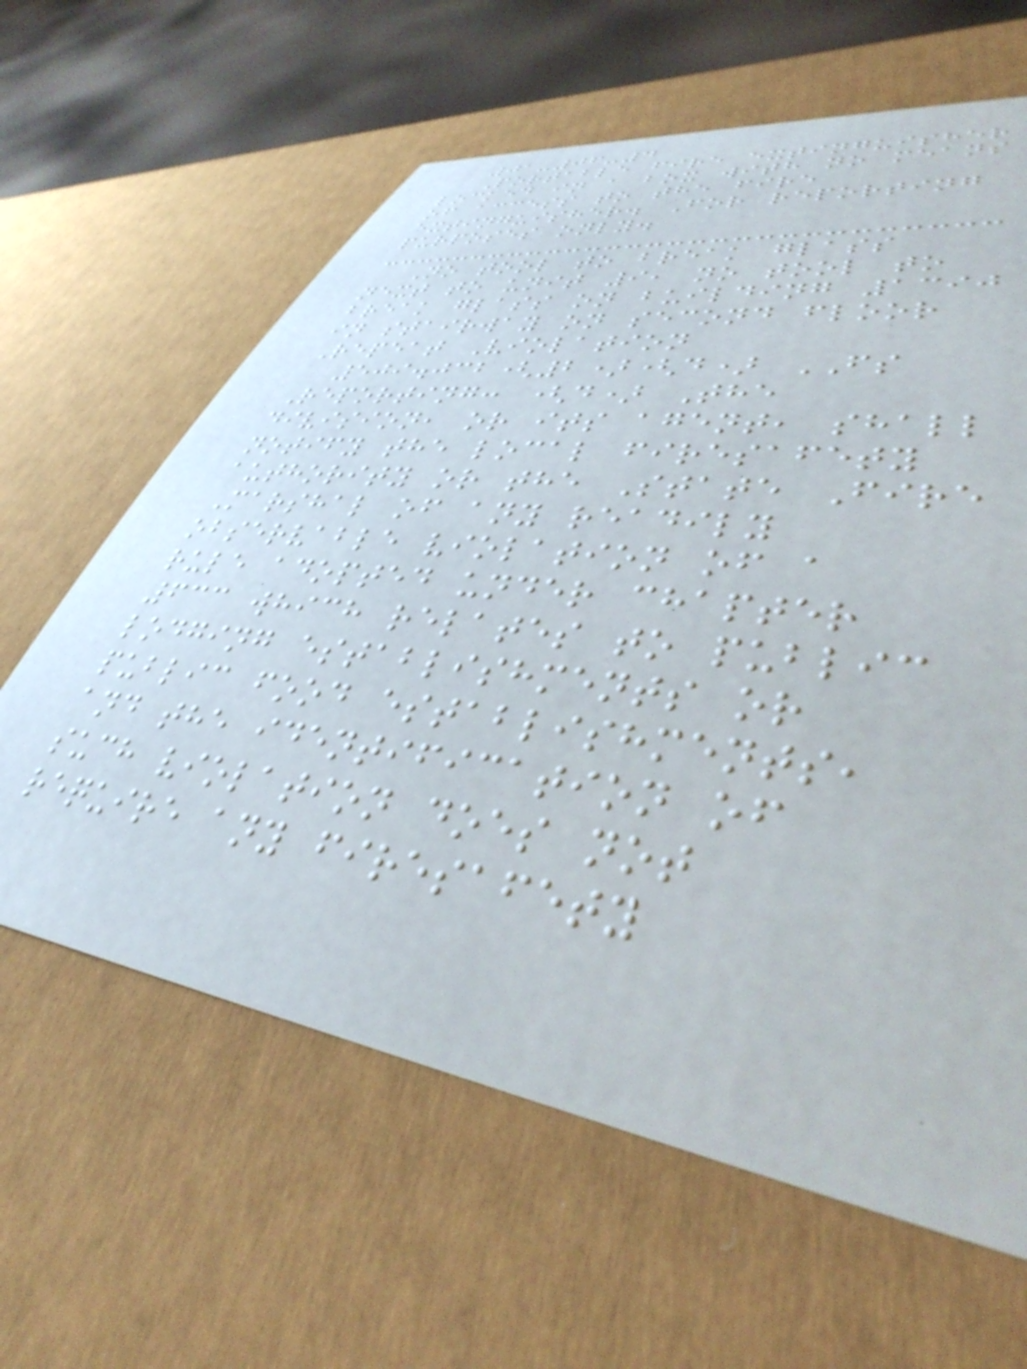01-06-4
Portable fire extinguisher
locked in a box with no means
of access to the fire
extinguisher. For reporting
purposes only.
No tool to break glass
next to unit 9, no tool to
break glass on building 1390
in stairway on second floor
Repeat Violation
509.032(2)(d) FS
Reporting: (d) The
division, or its agent, shall
notify the local firesafety
authority or the State Fire
Marshal of any readily
observable violation of a
rule adopted under chapter
633 which relates to public
lodging establishments or
public food establishments,
and the identification of
such violation does not
require any firesafety
